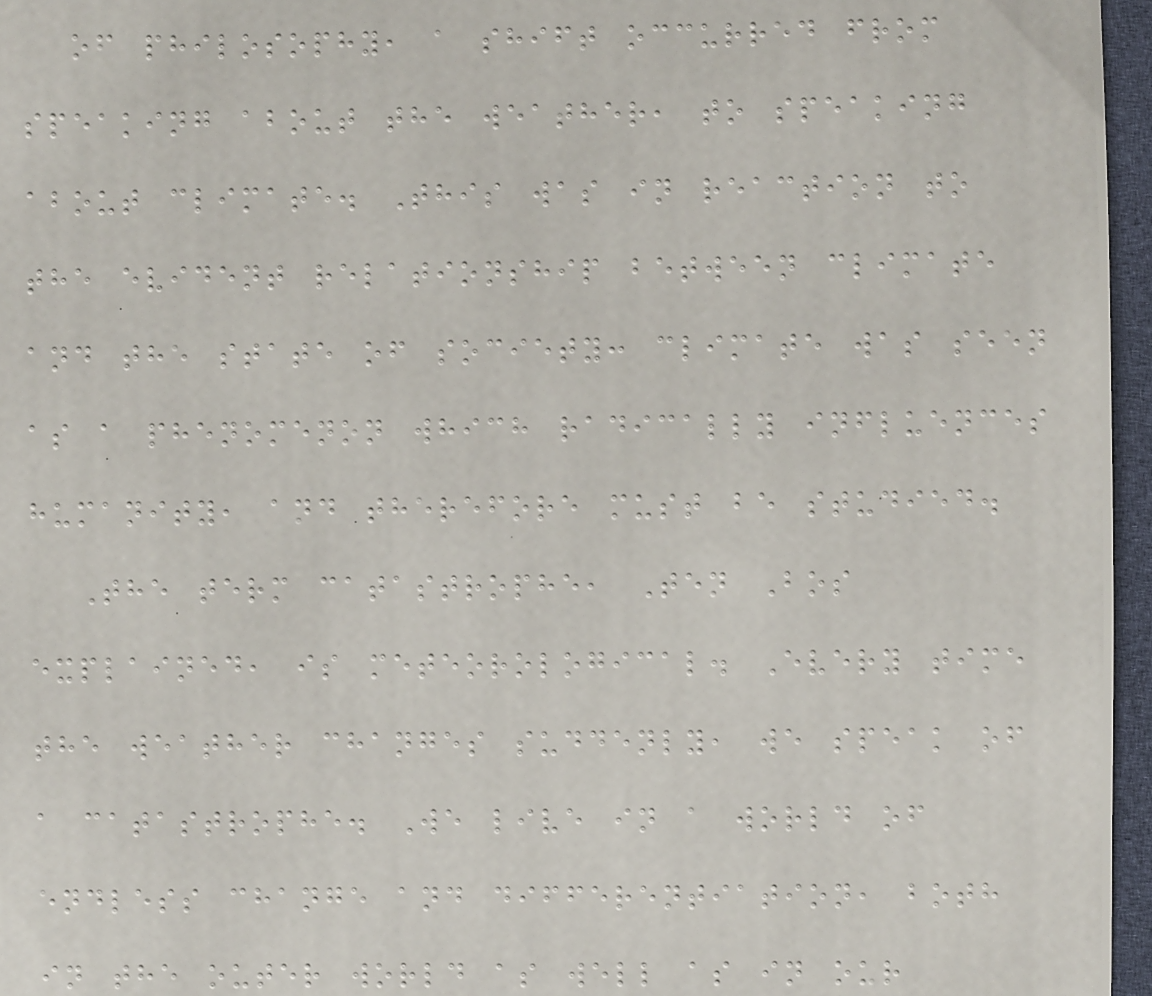of philosophy, a shift occurred from
speaking about the weather, to speaking
about climate. This was in reaction to
the evident relationship between climate
and the state of society: climate was seen
as a phenomenon which radically influences
humanity, and therefore must be studied.
The term catastrophe, Ten Bos
explained, is meteorological. Every time
the weather changes suddenly, we speak of
a catastrophe. We live in a world of
endless change and differentiation, both
in the outer world as well as in our
